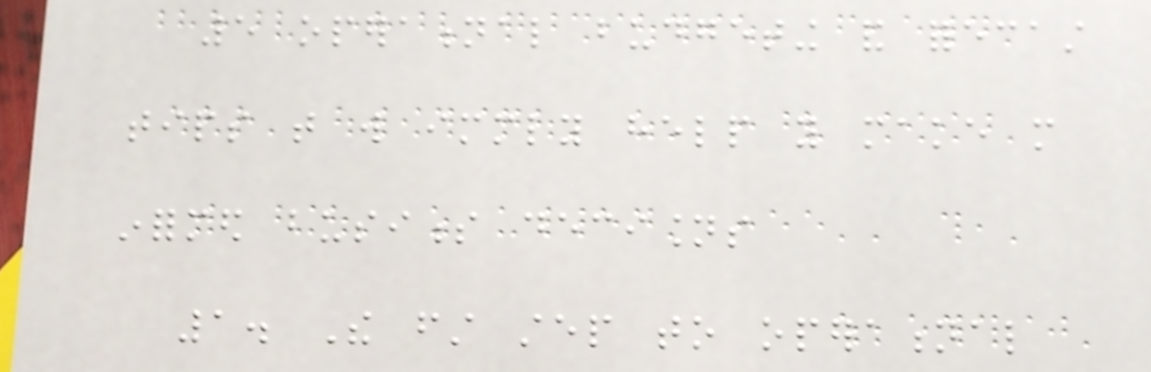5 operational budgeting and forecast
tips that will immediately help you make more
informed business decisions
1. The first step to operational
